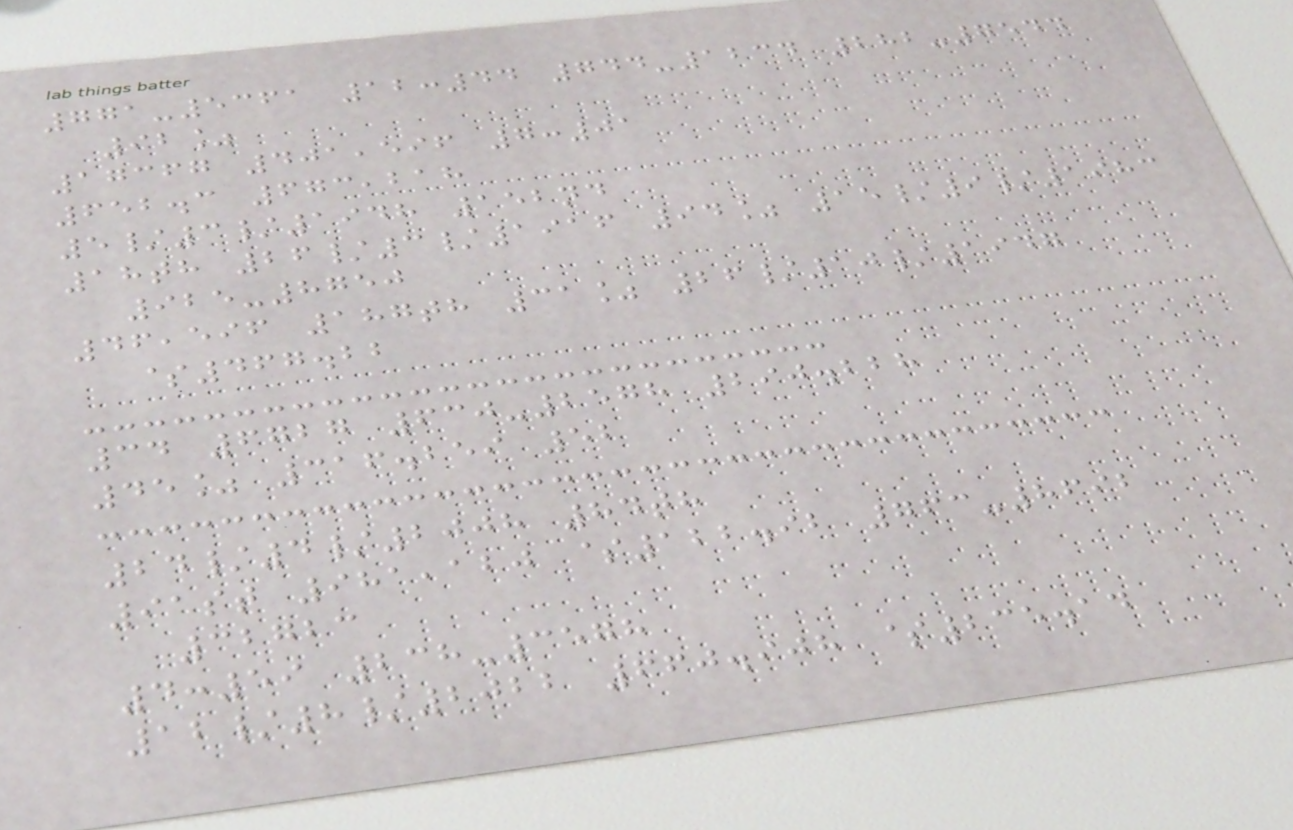771-5361 12:44 744-1234 282-7544
92%
17367 401,596 7:01
652.3 673,218
5/3/1948 152nd
18th 26/3/1916 94% 15/9/1983
925-8750
46,596 187th 31% 26/10/1947
$467.22
34 6727 630-2578 290.228
45% 316.259 52
24/4/2008 84th
91st 981,120 $122.92 763-8692
32723
4:59 238-3578
12/8/2022 660.908 $235.14
